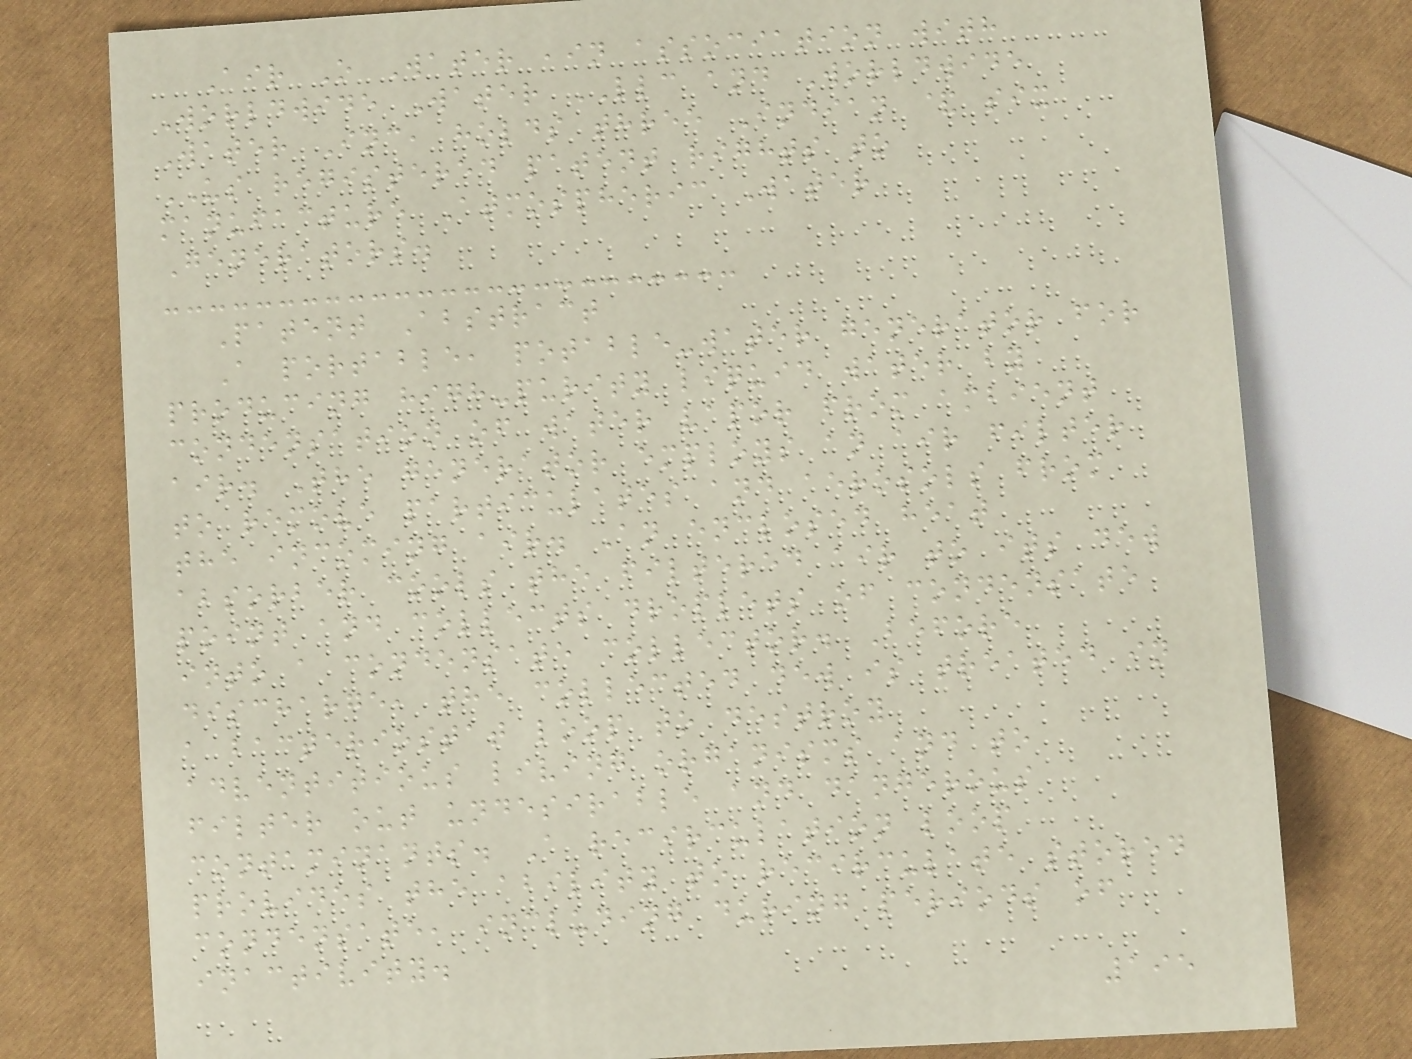Air O Water ,in association with
Worldwide Water LLC and Worldwide
Water Inc, holds three Indian & six
US registered patent rights to
manufacture Atmospheric Water
Generators.
Patent Abstract
A portable, potable-water generator for
producing high-purity liquid water by
condensation of water vapor from ambient
air. The generator employs an air filter
to remove particulates and aerosols from
the incoming air. An enclosed heat
absorber cools the filtered air to its dew
point and collects droplets of condensate
into a condensate collector. Before
discharge, the collected dew is treated in
a bacteriostat loop to destroy
adventitious living organisms and to
filter out undesirable and dangerous
contaminants. A recirculation loop
provides the ability to recirculate stored
condensate, including during periods of
inactivity.
195
